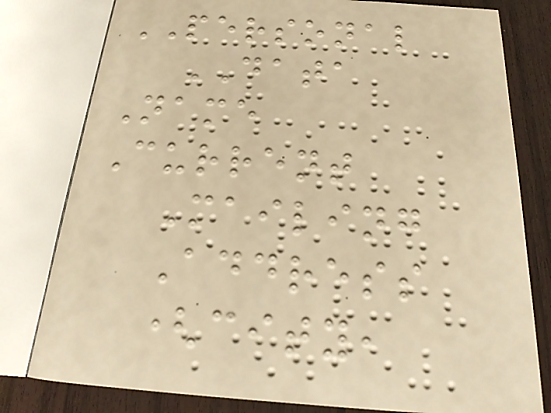PERSONAL
DATA
Name
Current
Mailing
Address
(city,
